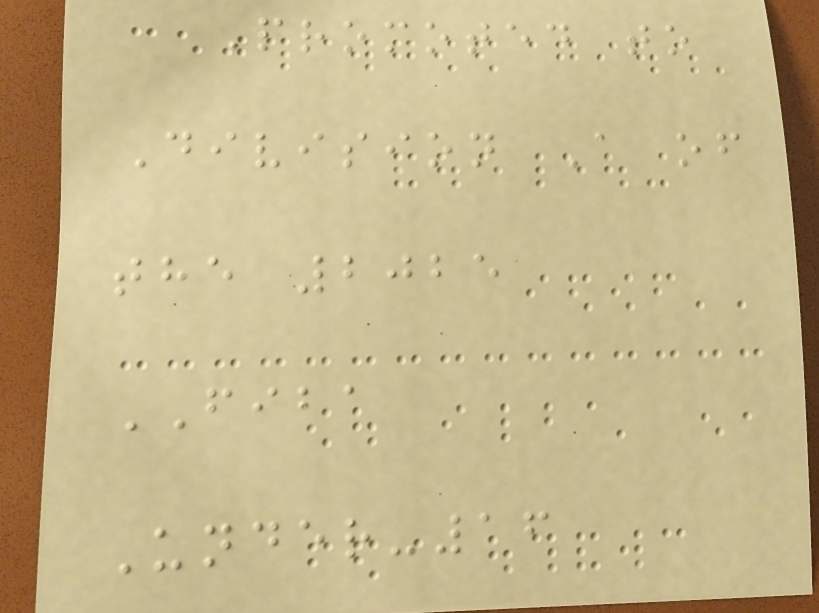Promoted to
Division A of
the 2025
FIBA
Under-16
